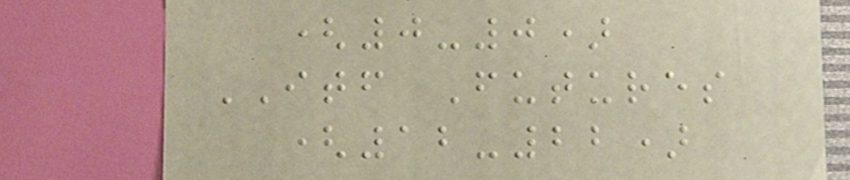(0-0)
ITF Futures
(12-22)
